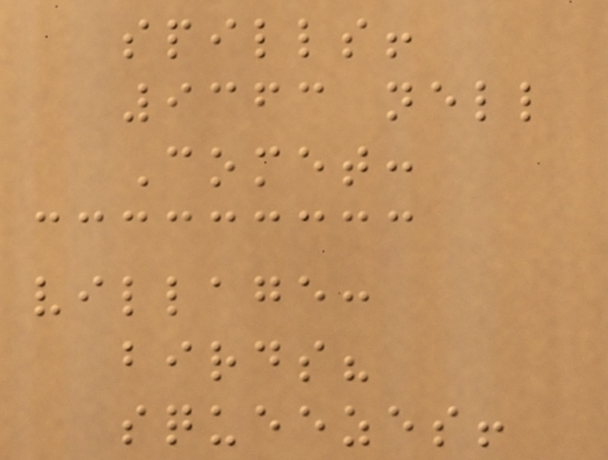spills!
9363 nell
Comet:
village:
birds?
squeezes!
